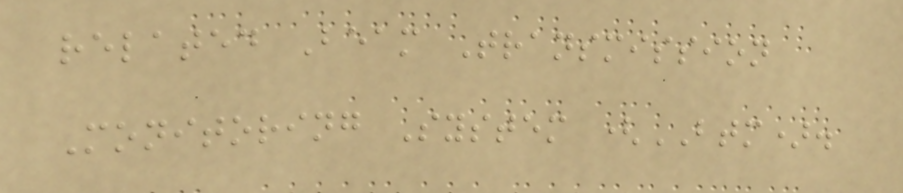related Beam Transmission
Monitoring System (BTM).
